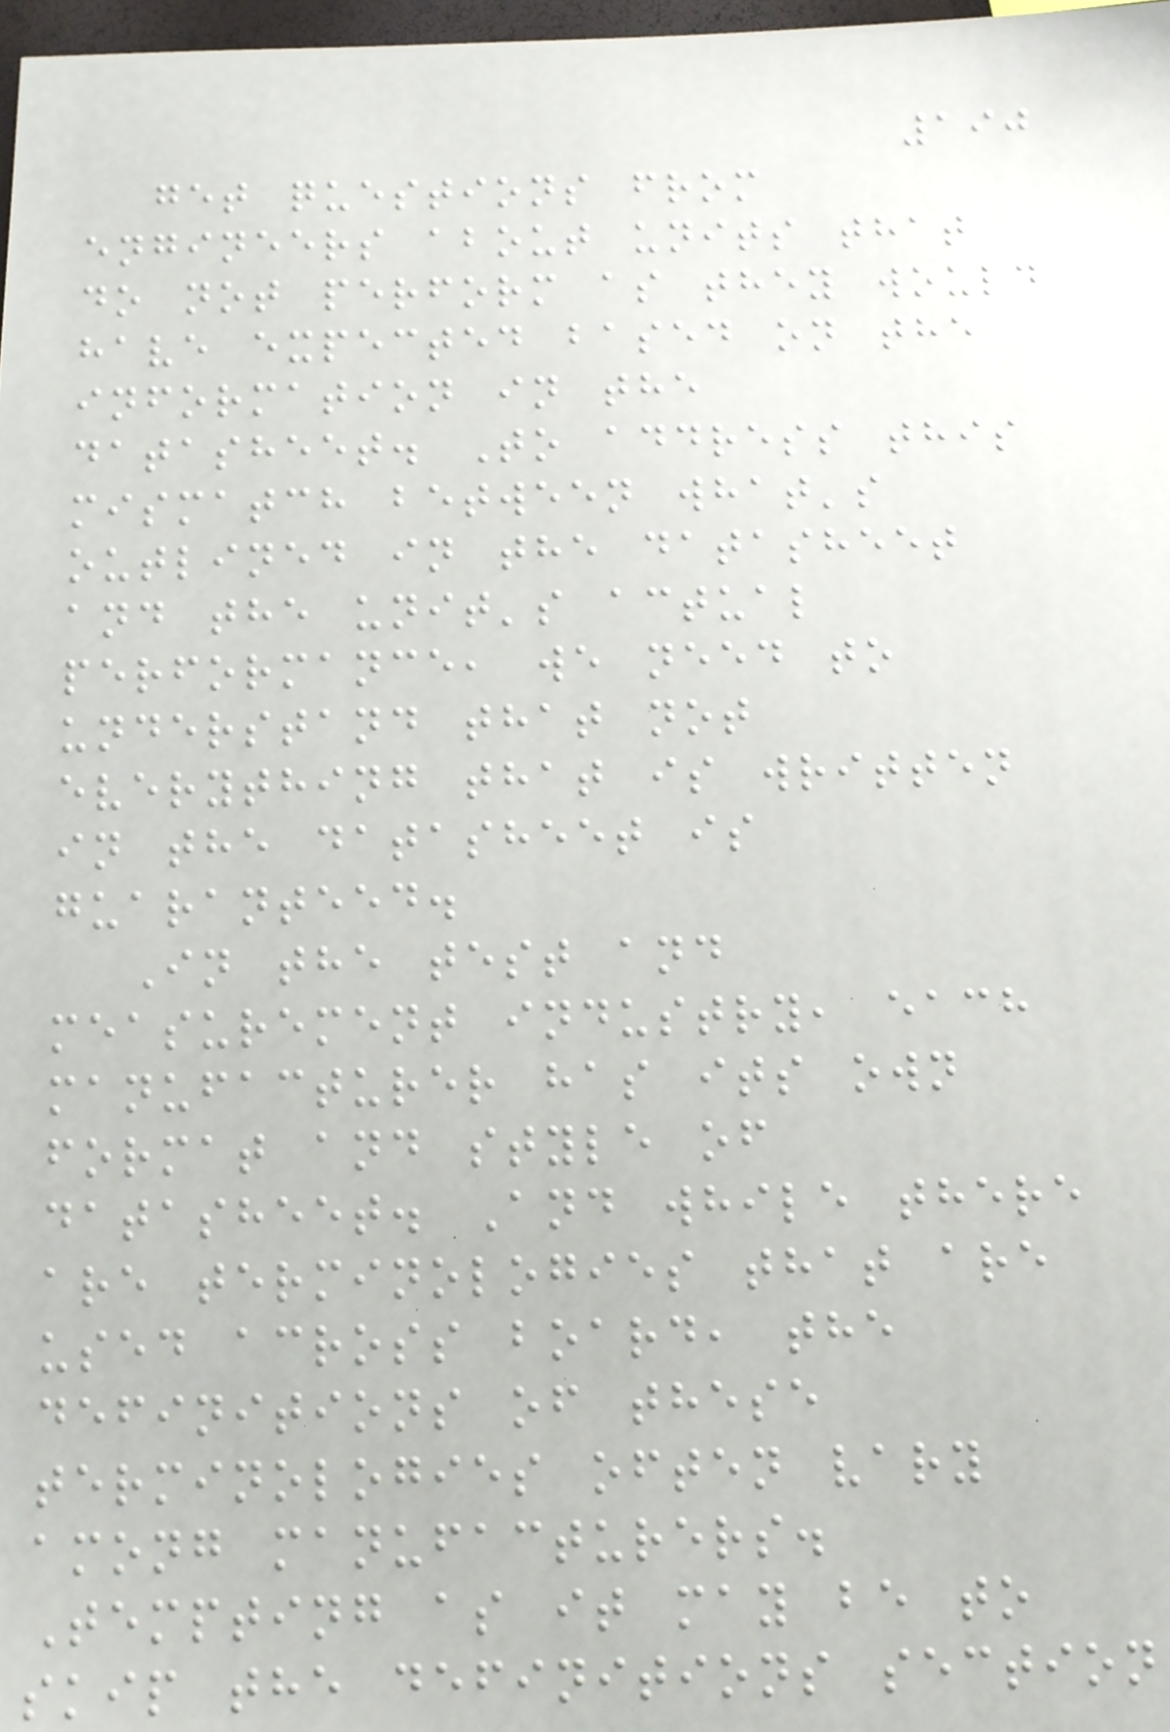190
get questions from
engineers about units that
do not perform as they would
have expected based on the
information in the
datasheet. To address this
mismatch between what's
outlined in the datasheet
and the unit's actual
performance, we need to
understand that not
everything that is written
in the datasheet is
guaranteed.
In the test and
measurement industry, each
manufacturer has its own
format and style of
datasheet. And while there
are terminologies that are
used across board, the
definitions of these
terminologies often vary
among manufacturers.
Tempting as it may be to
skip the definitions section
